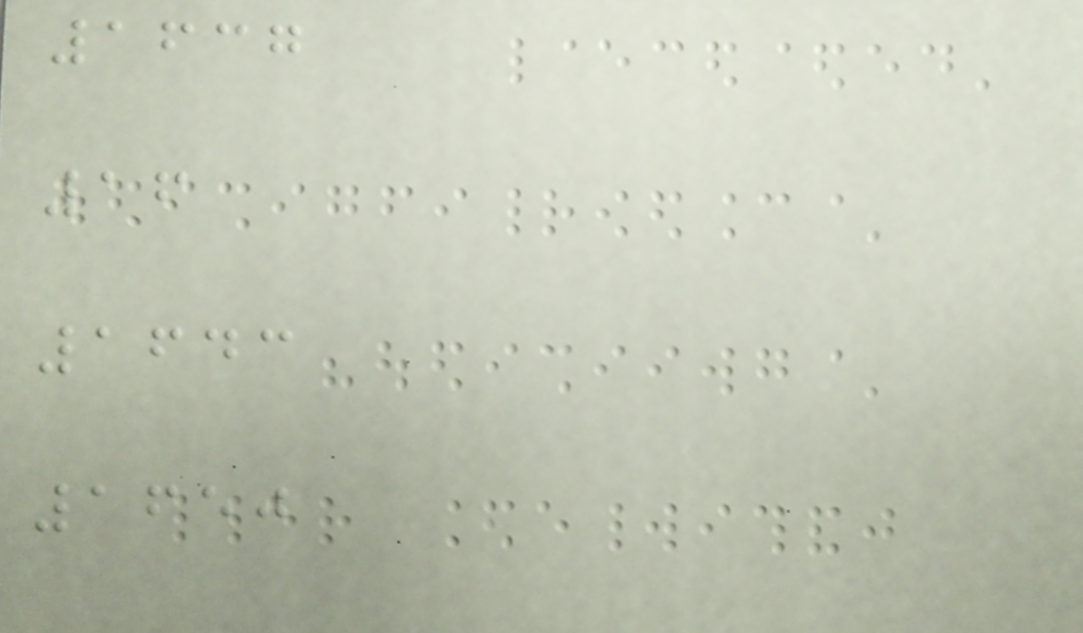1637
16
1643
1650
